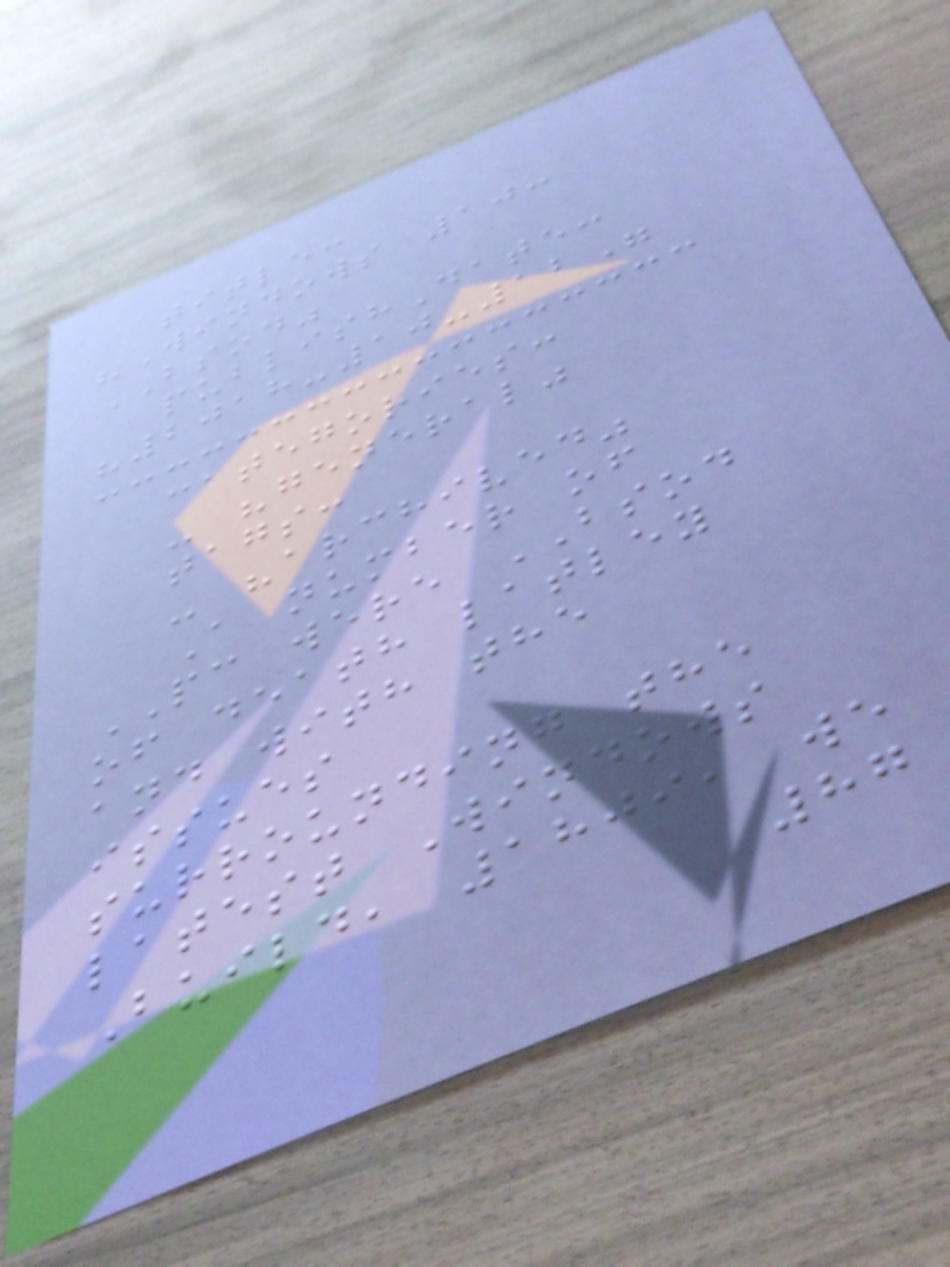title:
"Windows 10:
BSOD"
publishDate:
"2018-10-12"
categories:
- "general"
tags:
- "archived"
A number of
PC were BSOD
of death latley
and with the
issues
surrounding the
latest Windows
Build, 1809, we
87
